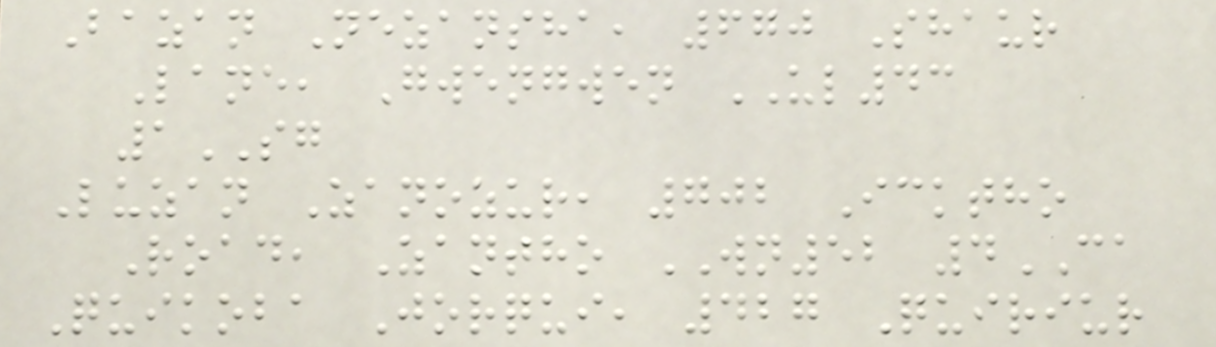Bazan Nezansha, 670 Shaur
Lane, Gwengwen UL43
1SG
Luzan Zanozur, 702 Icktho
Road, Zantho WN52 4CA
Quikoba Jorqui, 427 Quiriur
